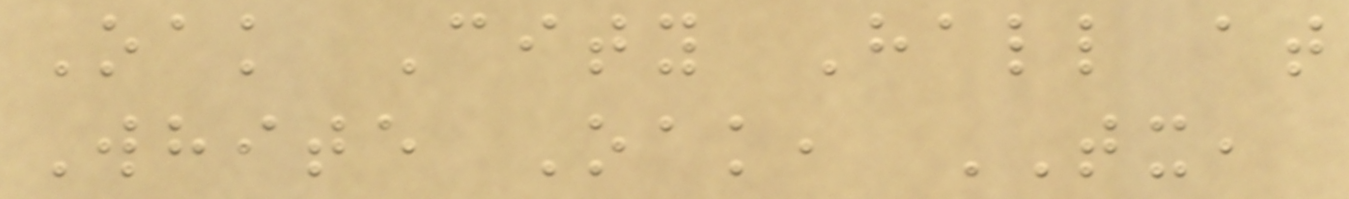Oak City Hall at
White Oak, TX,
